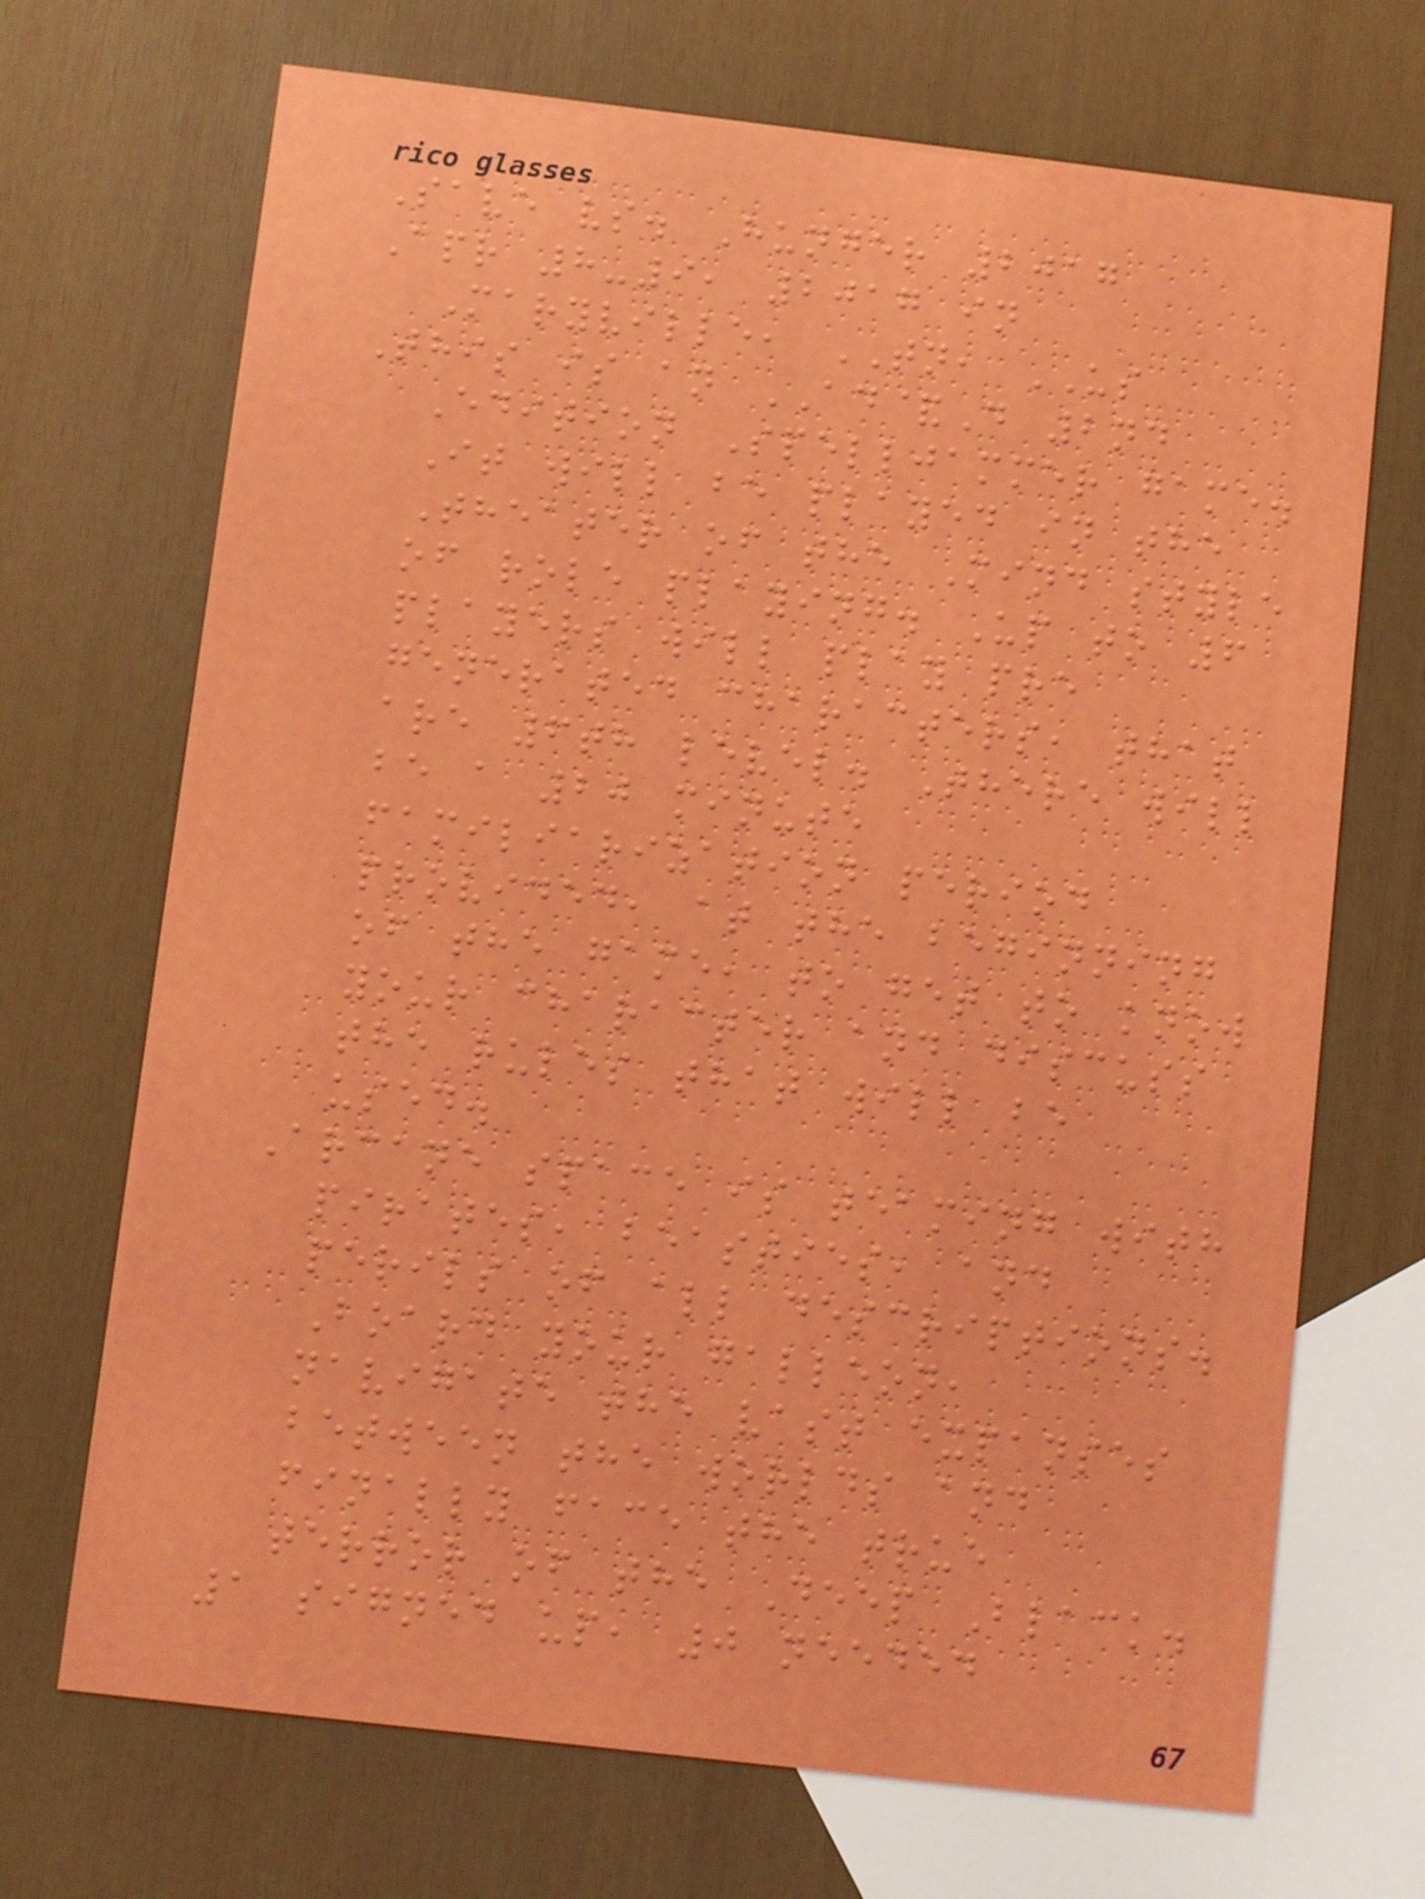Save vs. Hunger 2017
Apr 8-9, 2017 in
Maryville, TN, US
This is an AD&D 2nd
Edition Spelljammer game.
It will be played in the
Theater of the Mind style
of role playing. Up to 6
players will play pre
generated characters, that
are 6th level. There will
be a 20 minute
familiarization period
provided, at the beginning
of the game, to get to know
your character and discuss
the rules that will be
used.
Arcane space is teaming with
pirates, beasties, and
perils of all descriptions.
Board your galleon,
navigate the vast expanses
between the worlds and
finally face the true
terror of the Deep Black.
1 signed up, 0 needed
